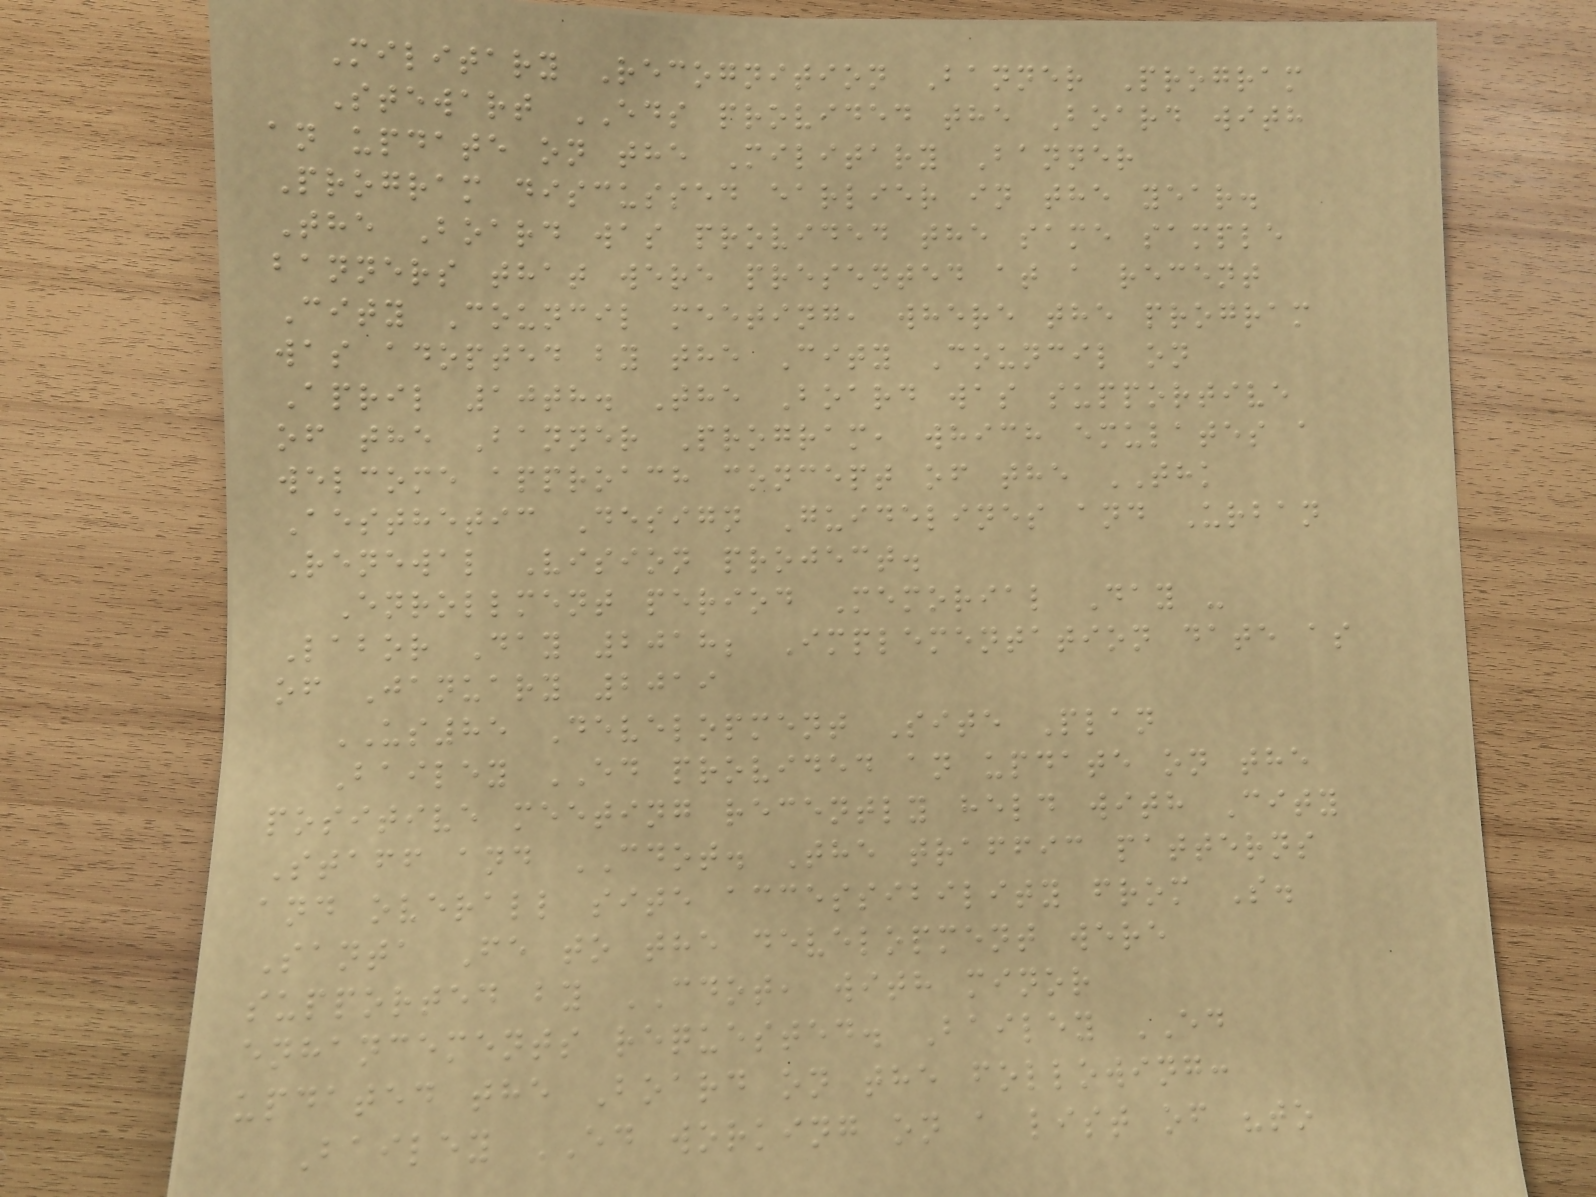Military Recognition Banner Program
Stewart EDS provided the Board with
an update on the Military Banner
Program discussed earlier in the year.
The Board was provided the same sample
banners that were presented at a recent
City Council meeting, where the program
was adopted by the City Council on
April 10th. The Board was supportive
of the Banner Program, which emulates a
welcome approach concept of the THK
Aesthetic Design Guidelines and Urban
Renewal Vision project.
Enrollment period Memorial Day -
Labor Day 2018; Implementation date as
of January 2019
US85 Development Site Plan
Bailey ED provided an update on the
positive meeting recently held with City
Staff and CDOT. The traffic patterns
and overall site accessibility from S.
Santa Fe to the development were
supported by CDOT, with minor
enhancements requested. Bailey ED
updated the Board on the following:
Bailey ED working on a list of "to
